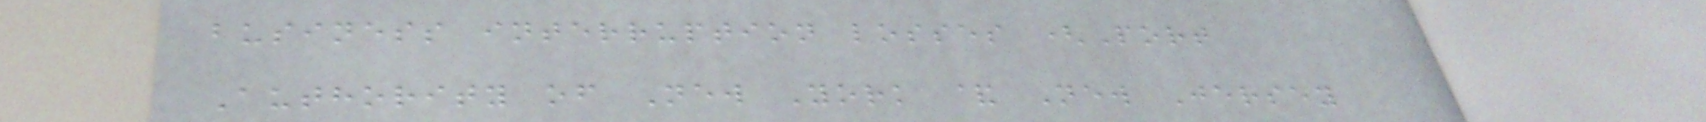business interruption losses (Port
Authority of New York & New Jersey
